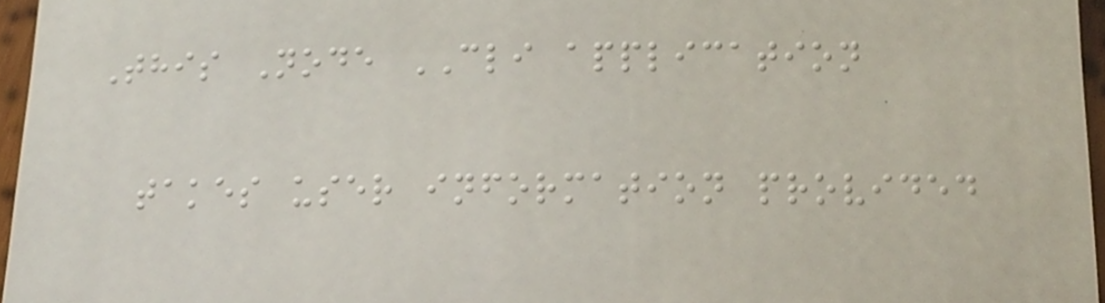This Node CLI application
takes user information provided
